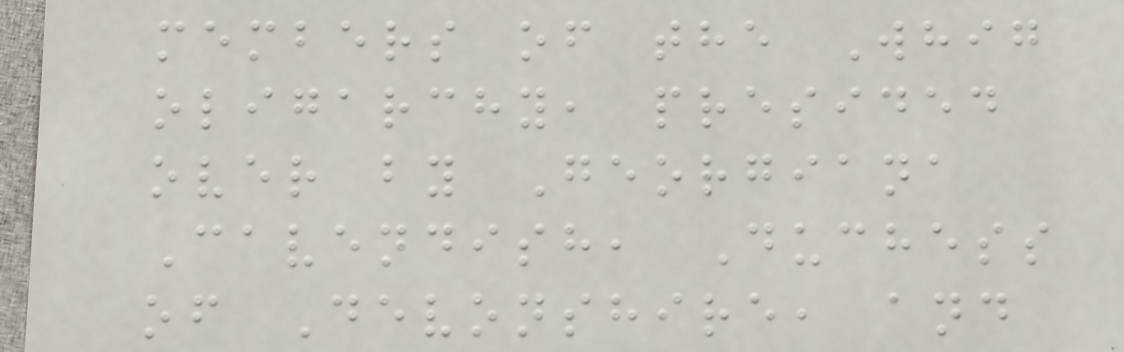members of the Whig
oligarchy, presided
over by Georgiana
Cavendish, Duchess
of Devonshire, and
